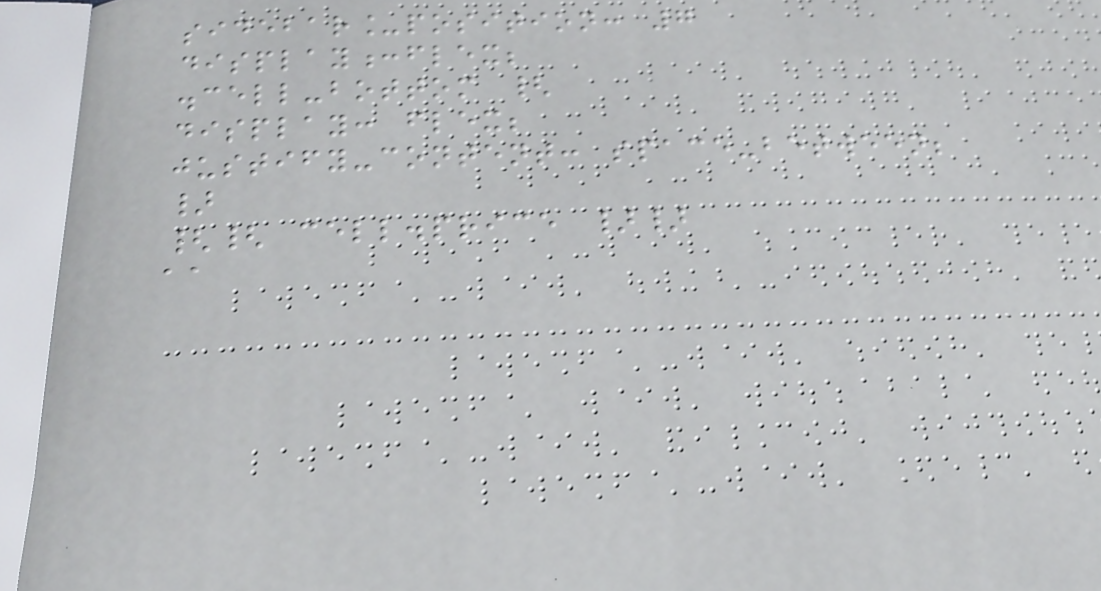sidebar_position: 7
display:flex;
.cell-bottom {
display: flex;
justify-content: space-between;
}
{{ cell.price }}
aa
